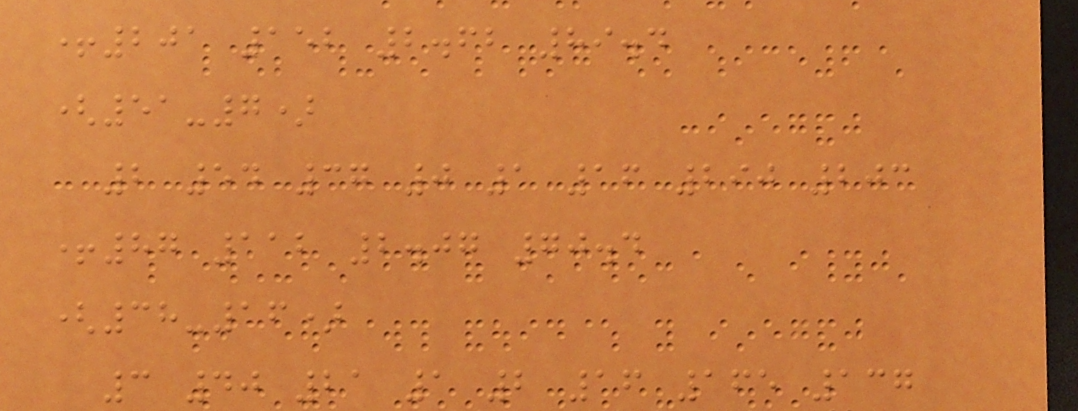+201 152 2.62 89.4
(51-7)
2 54 37 0 1 16 290 203
+87 112 2.07 70.4
(38-16)
3 40 21 1 2 16 165 137
